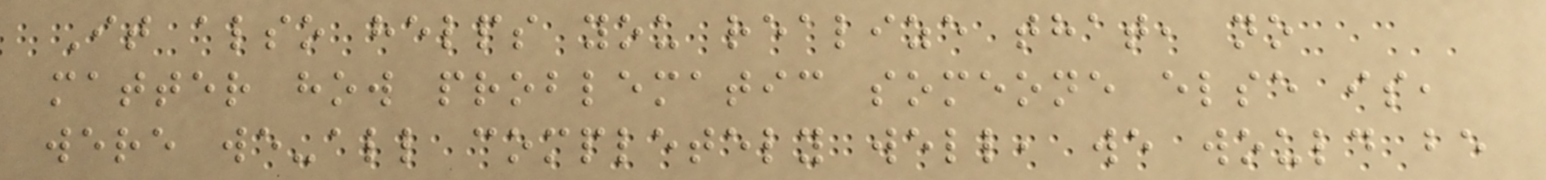It also helps you realize that, no
matter how problematic someone else is,
were we-all completely well, we would be
